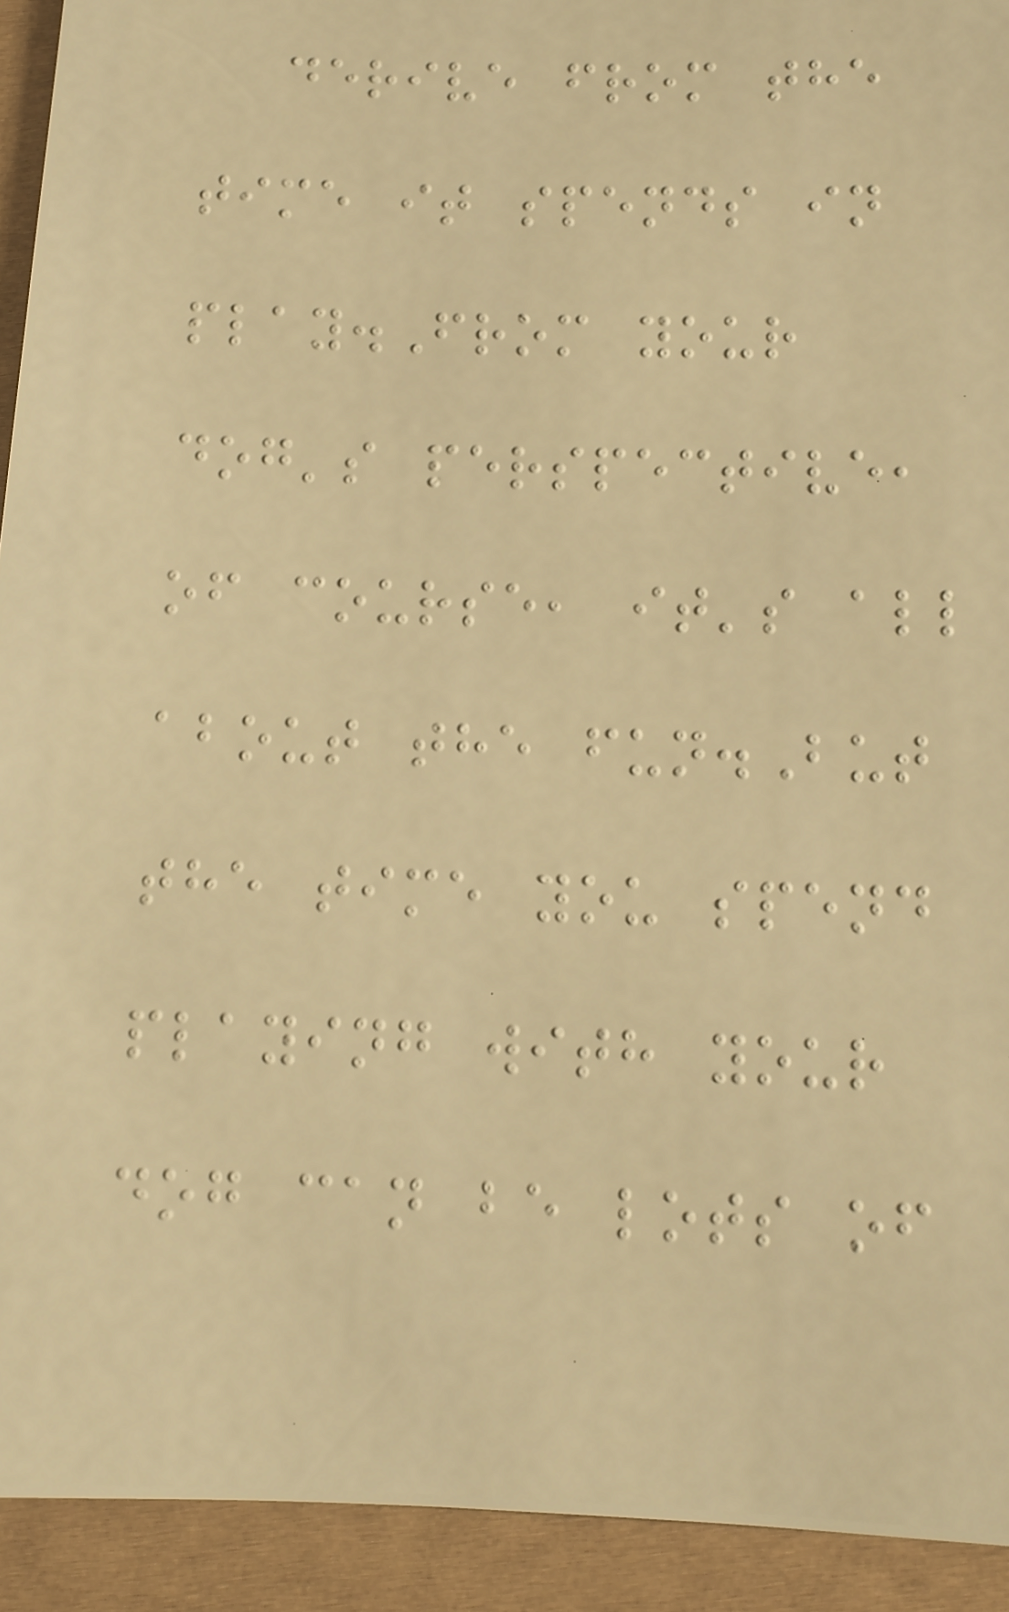derive from the
time it spends in
play.From your
dog's perspective,
of course, it's all
about the fun.But
the time you spend
playing with your
dog can be lots of
